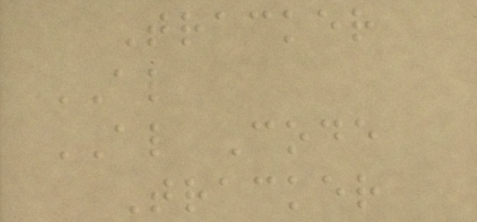Tracker
AL
AL Code
Tracker
